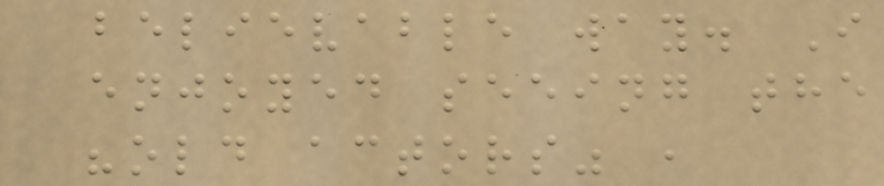believable way. I
enjoyed seeing the
"old actors" ,
